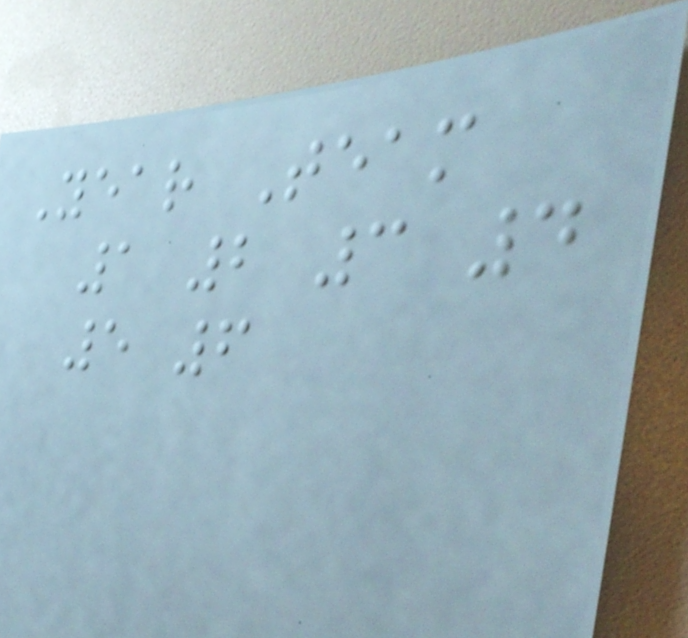Year Team
1 2 3 4
5 6
